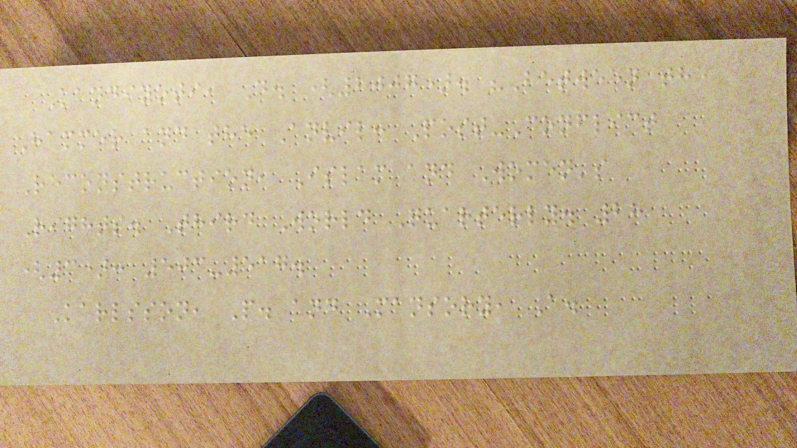Kandiyoti, D. (2007). "Between the
Hammer and the Anvil: Post-Conflict
Reconstruction, Islam and Women's
Rights. Third World Quarterly. 28
(3): 503-517.
Karlsson, P. and Mansory, A.
